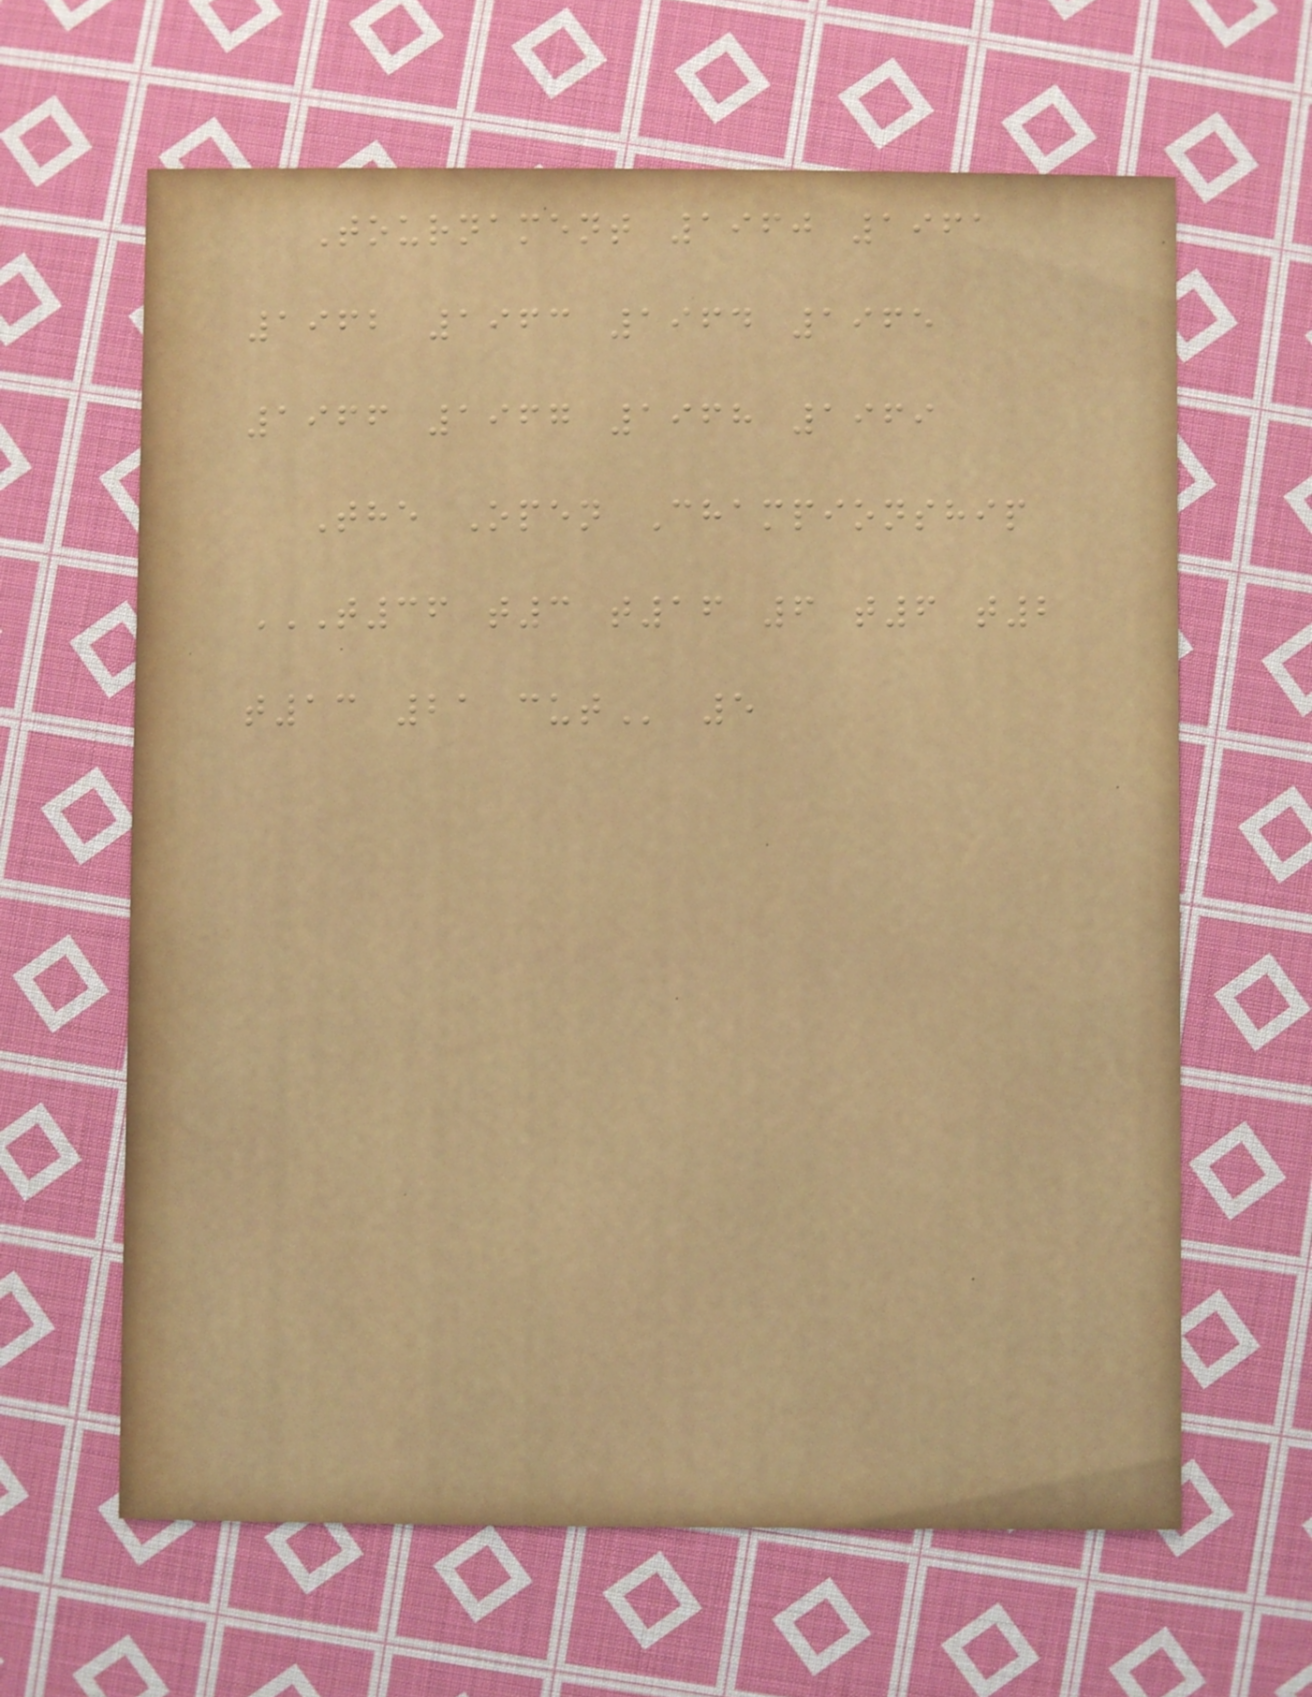Tournament 1960 1961
1962 1963 1964 1965
1966 1967 1968 1969
The Open Championship
T36 T3 T16 6 T6 T2
T13 21 CUT 5
